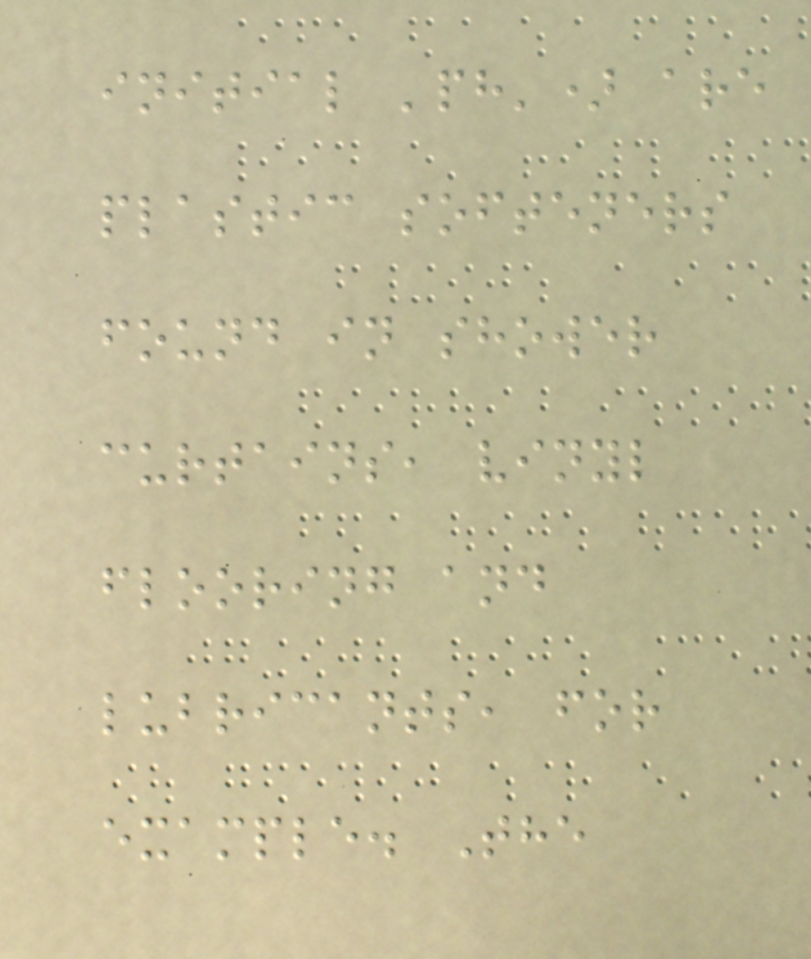initial 'ph') are
plastic softeners
found in shower
curtains, vinyl
flooring and
lubricants, for
example. The
